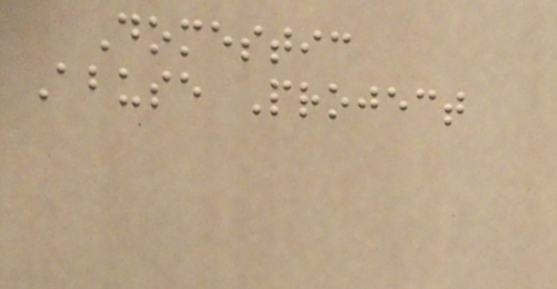Domestic
Abuse Project
